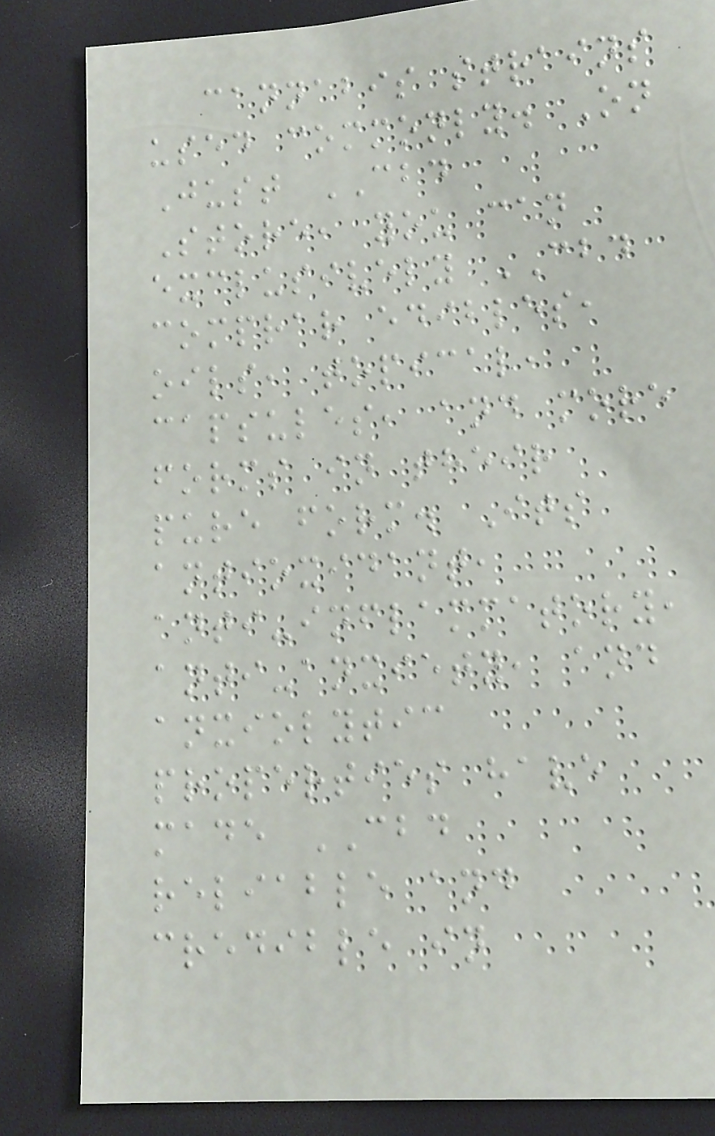cannabis strains
used commonly. On
Just CBD
Store, you can
exclusively CBD
comprar edibles,
oils, topical,
capsules, and more
forms in their
pure form. Its
antioxidant,
anti-inflammatory,
anti-anxiety, and
anxiolytic
properties have
made CBD
reliable and
credible in
